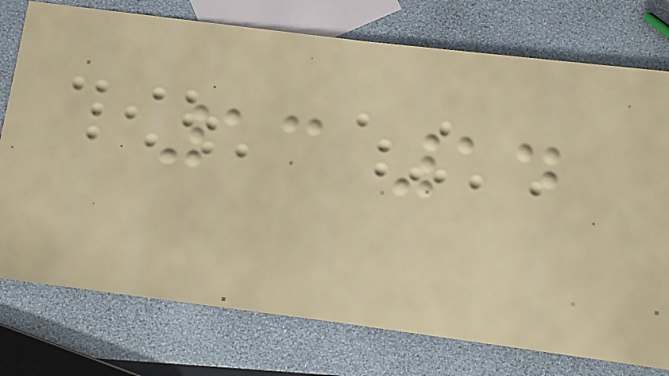13 14
